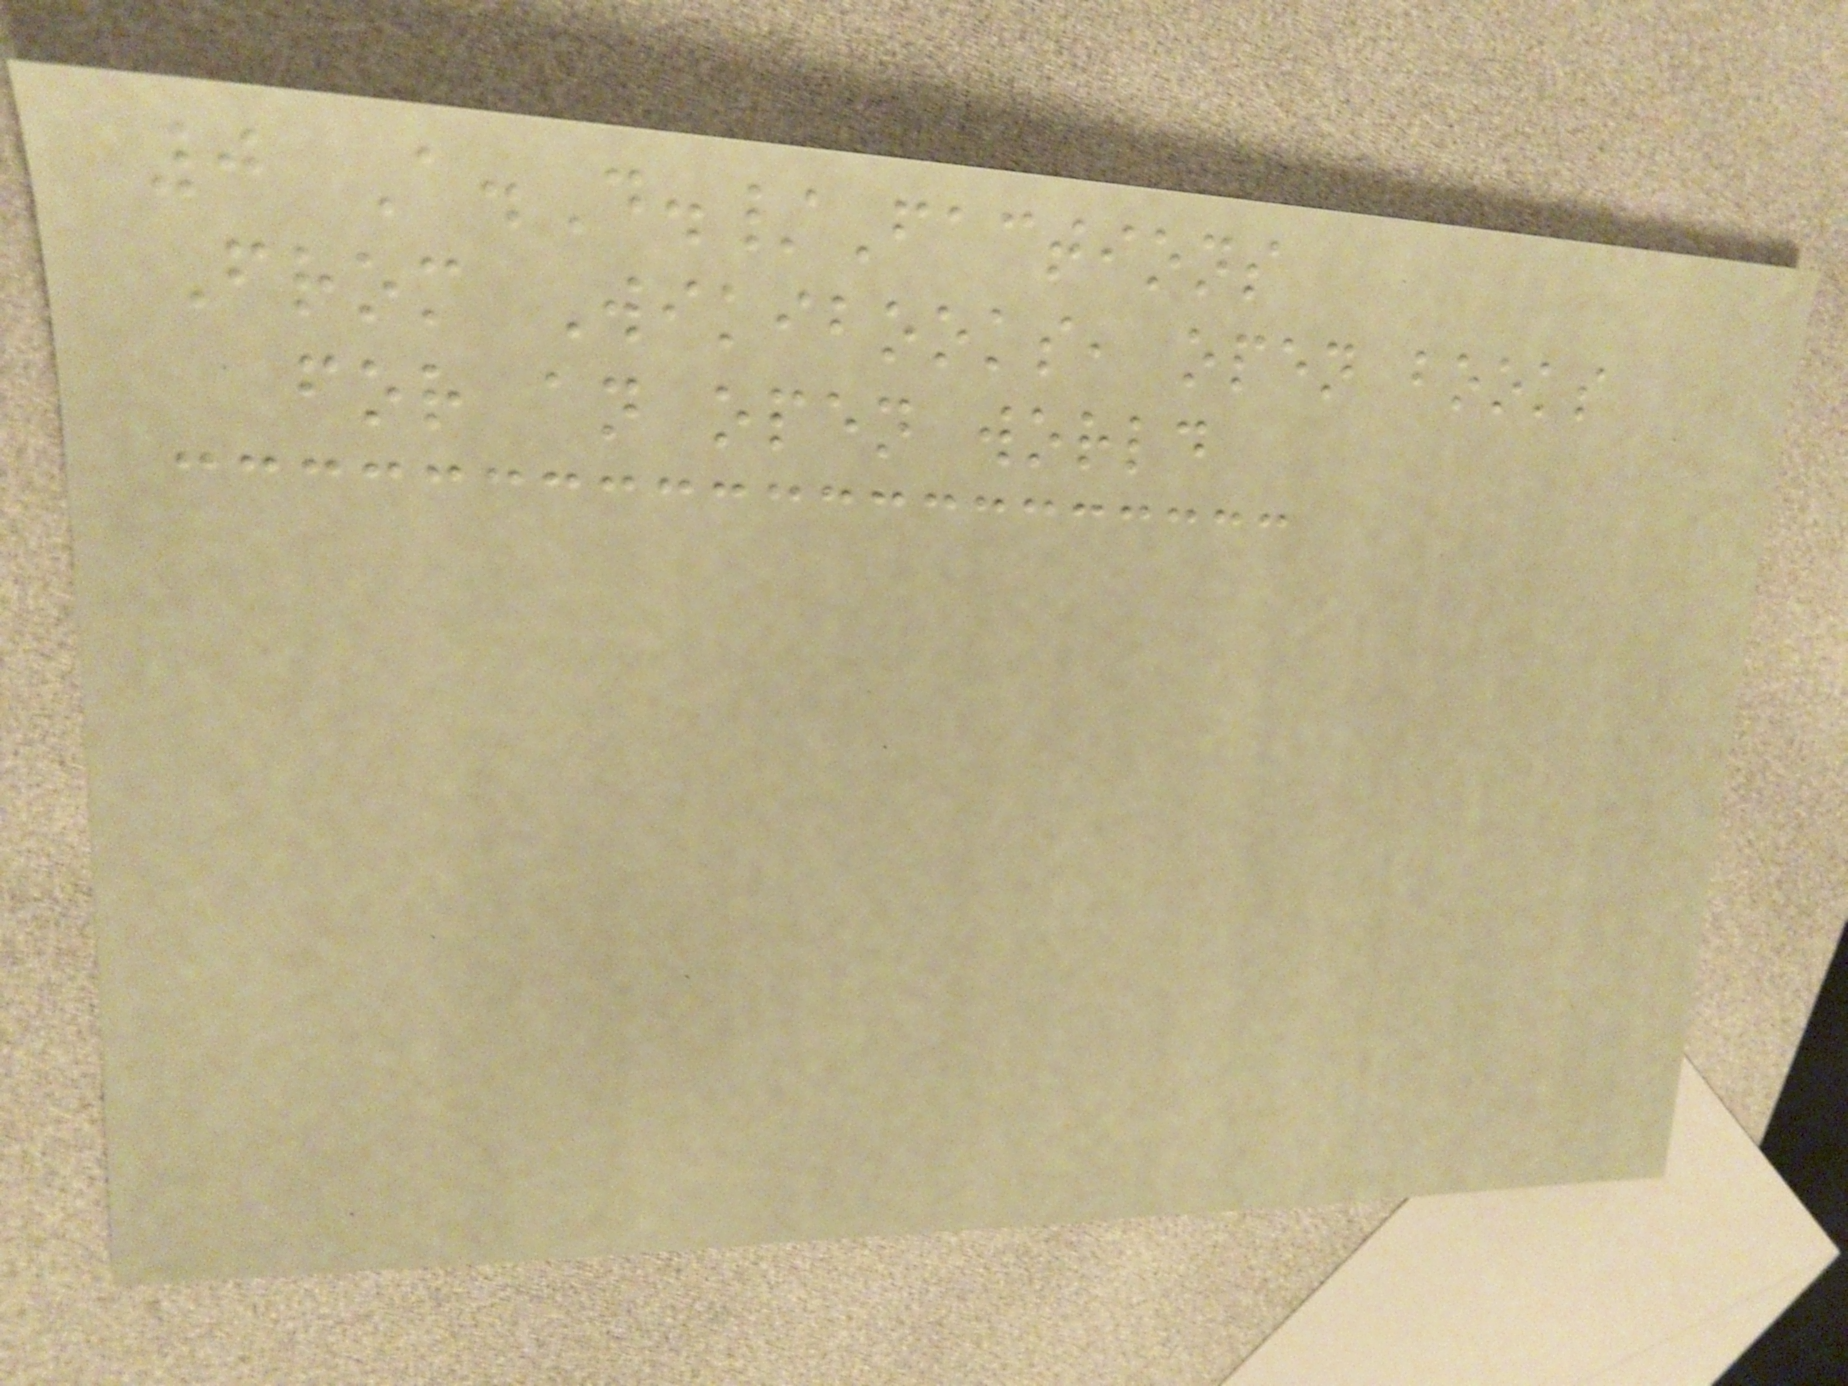0 A.D./Factions
From Wikibooks, open books
for an open world
